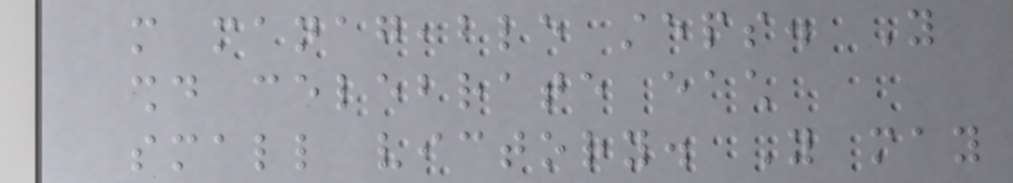more manageable steps. You
should celebrate each
small victory. You may
